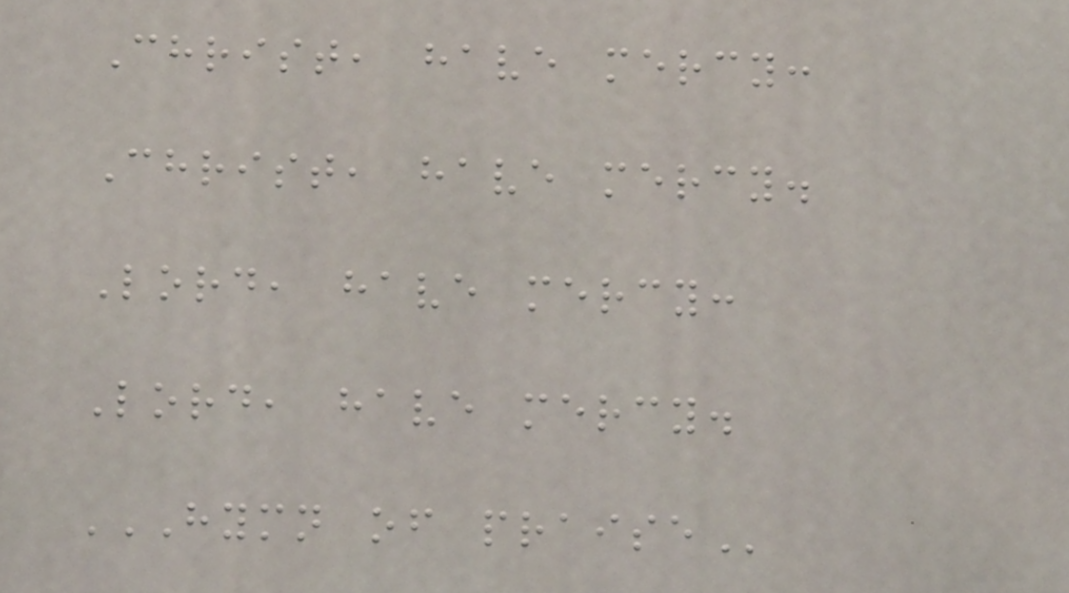Christ, have mercy:
Christ, have mercy.
Lord, have mercy:
Lord, have mercy.
HYMN OF PRAISE
